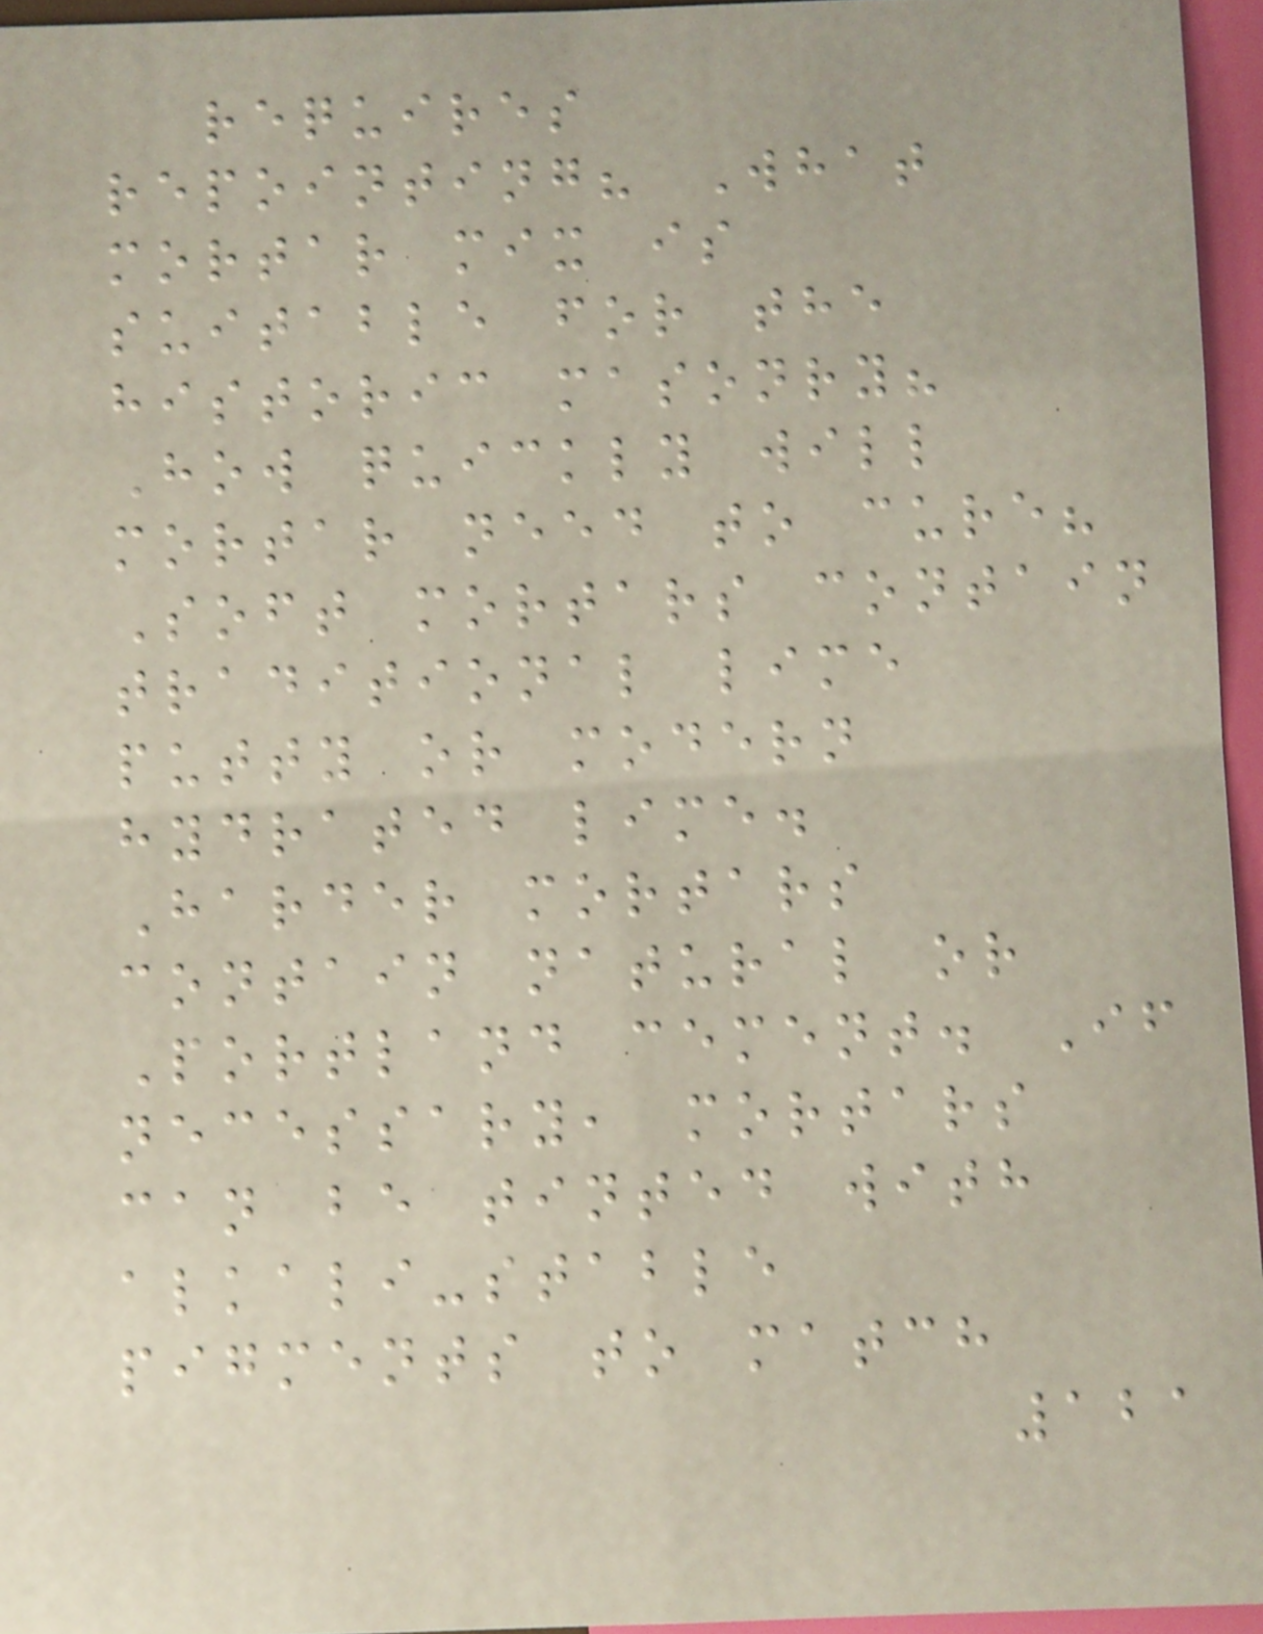requires
repointing? What
mortar mix is
suitable for the
historic masonry?
How quickly will
mortar need to cure?
Soft mortars contain
traditional lime
putty or modern
hydrated lime.
Harder mortars
contain natural or
Portland cement. If
necessary, mortars
can be tinted with
alkali-stable
pigments to match
121
